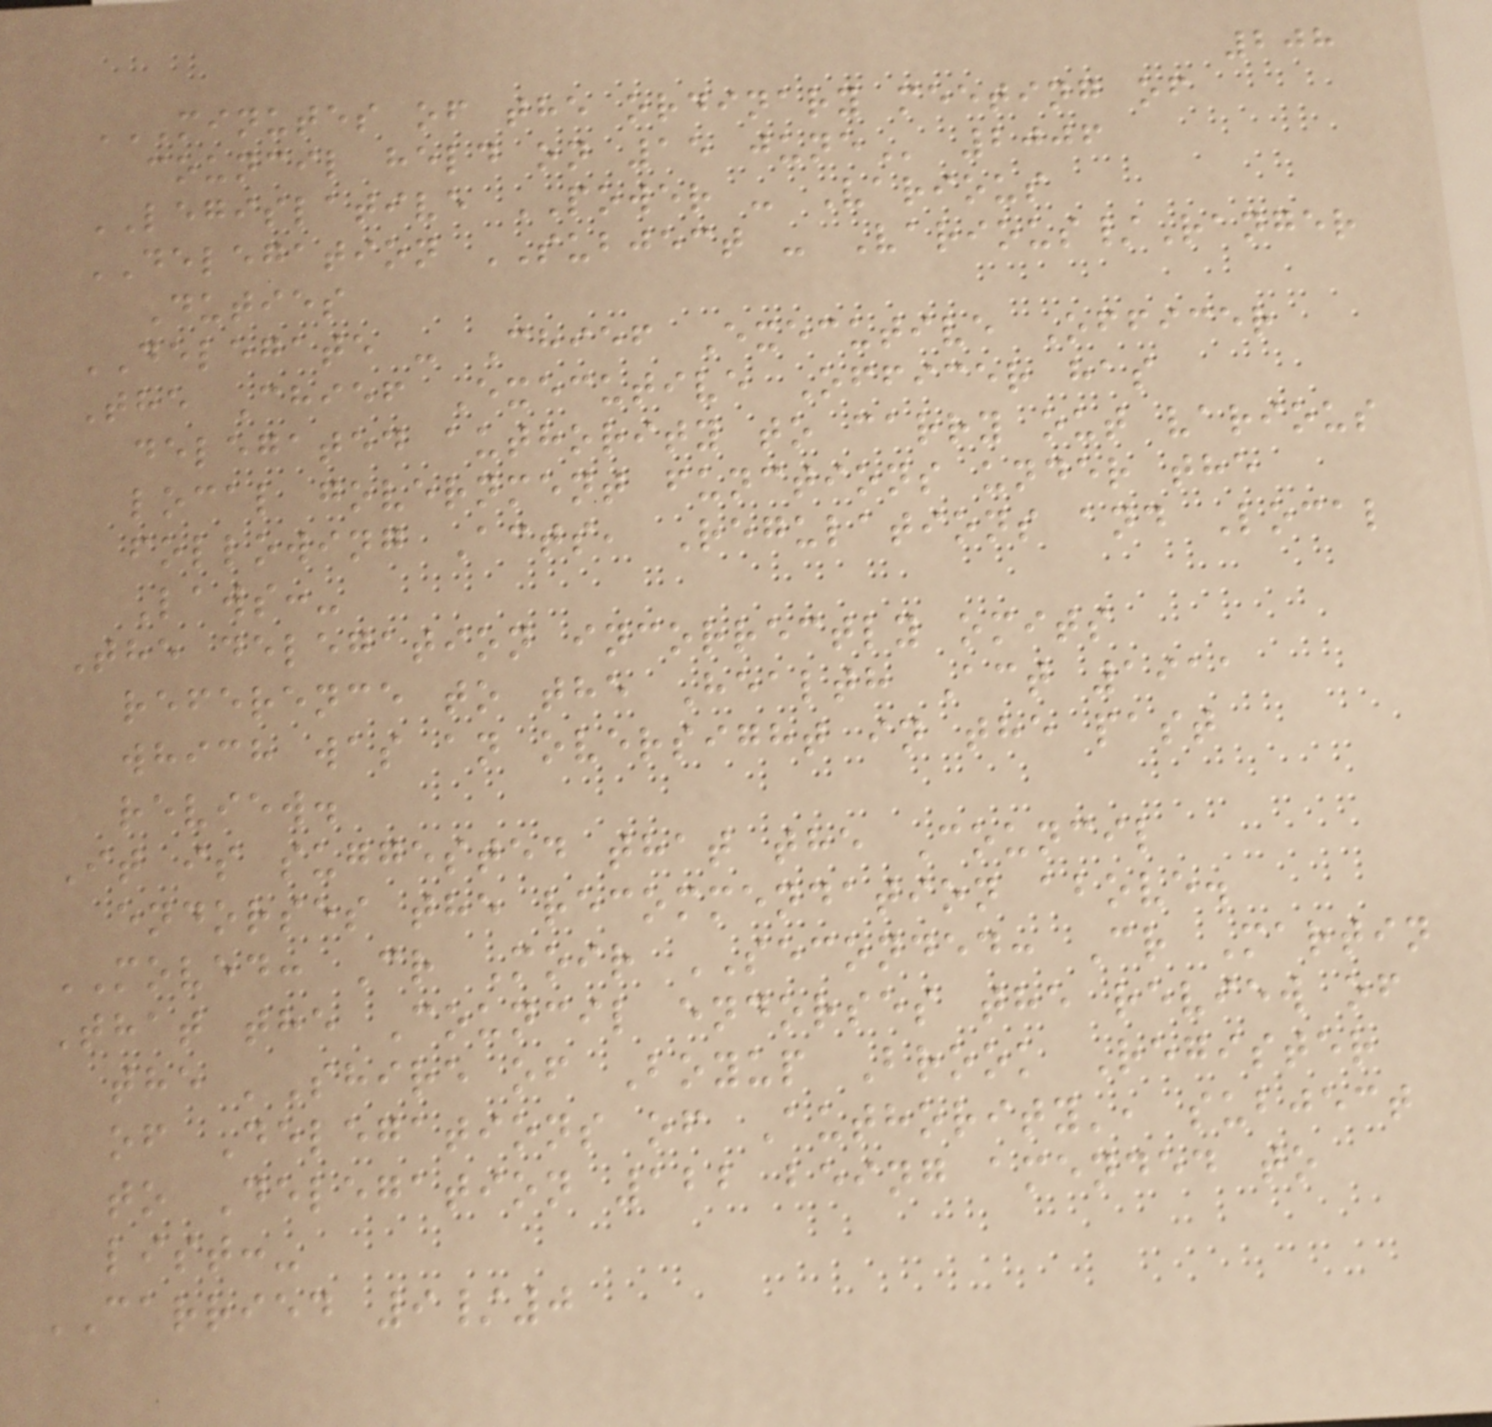208
MINUTES OF THE ORDINARY MEETING OF
COUNCIL HELD ON 15 JUNE 2006
LEGISLATIVE POWER - Various
DELEGATION SUBJECT - Various/Ranger
Duties
DELEGATE - Chief Executive Officer
The Chief Executive Officer has
delegated authority to carry out various
local government functions under the
following Acts, Regulations and Local
Laws:-
The delegation incorrectly omits
reference to the Health Act 1911
which was an oversight in the past
review.
It is suggested that the Council
endorses the recommendation above.
MOVED: Cr Moir SECONDED: Cr Martin
That the Council endorses the review of
the 'Shire of Boyup Brook Register
of Delegations of Authority', subject
to Delegation 122 being amended to
list:-
CARRIED 9/0
